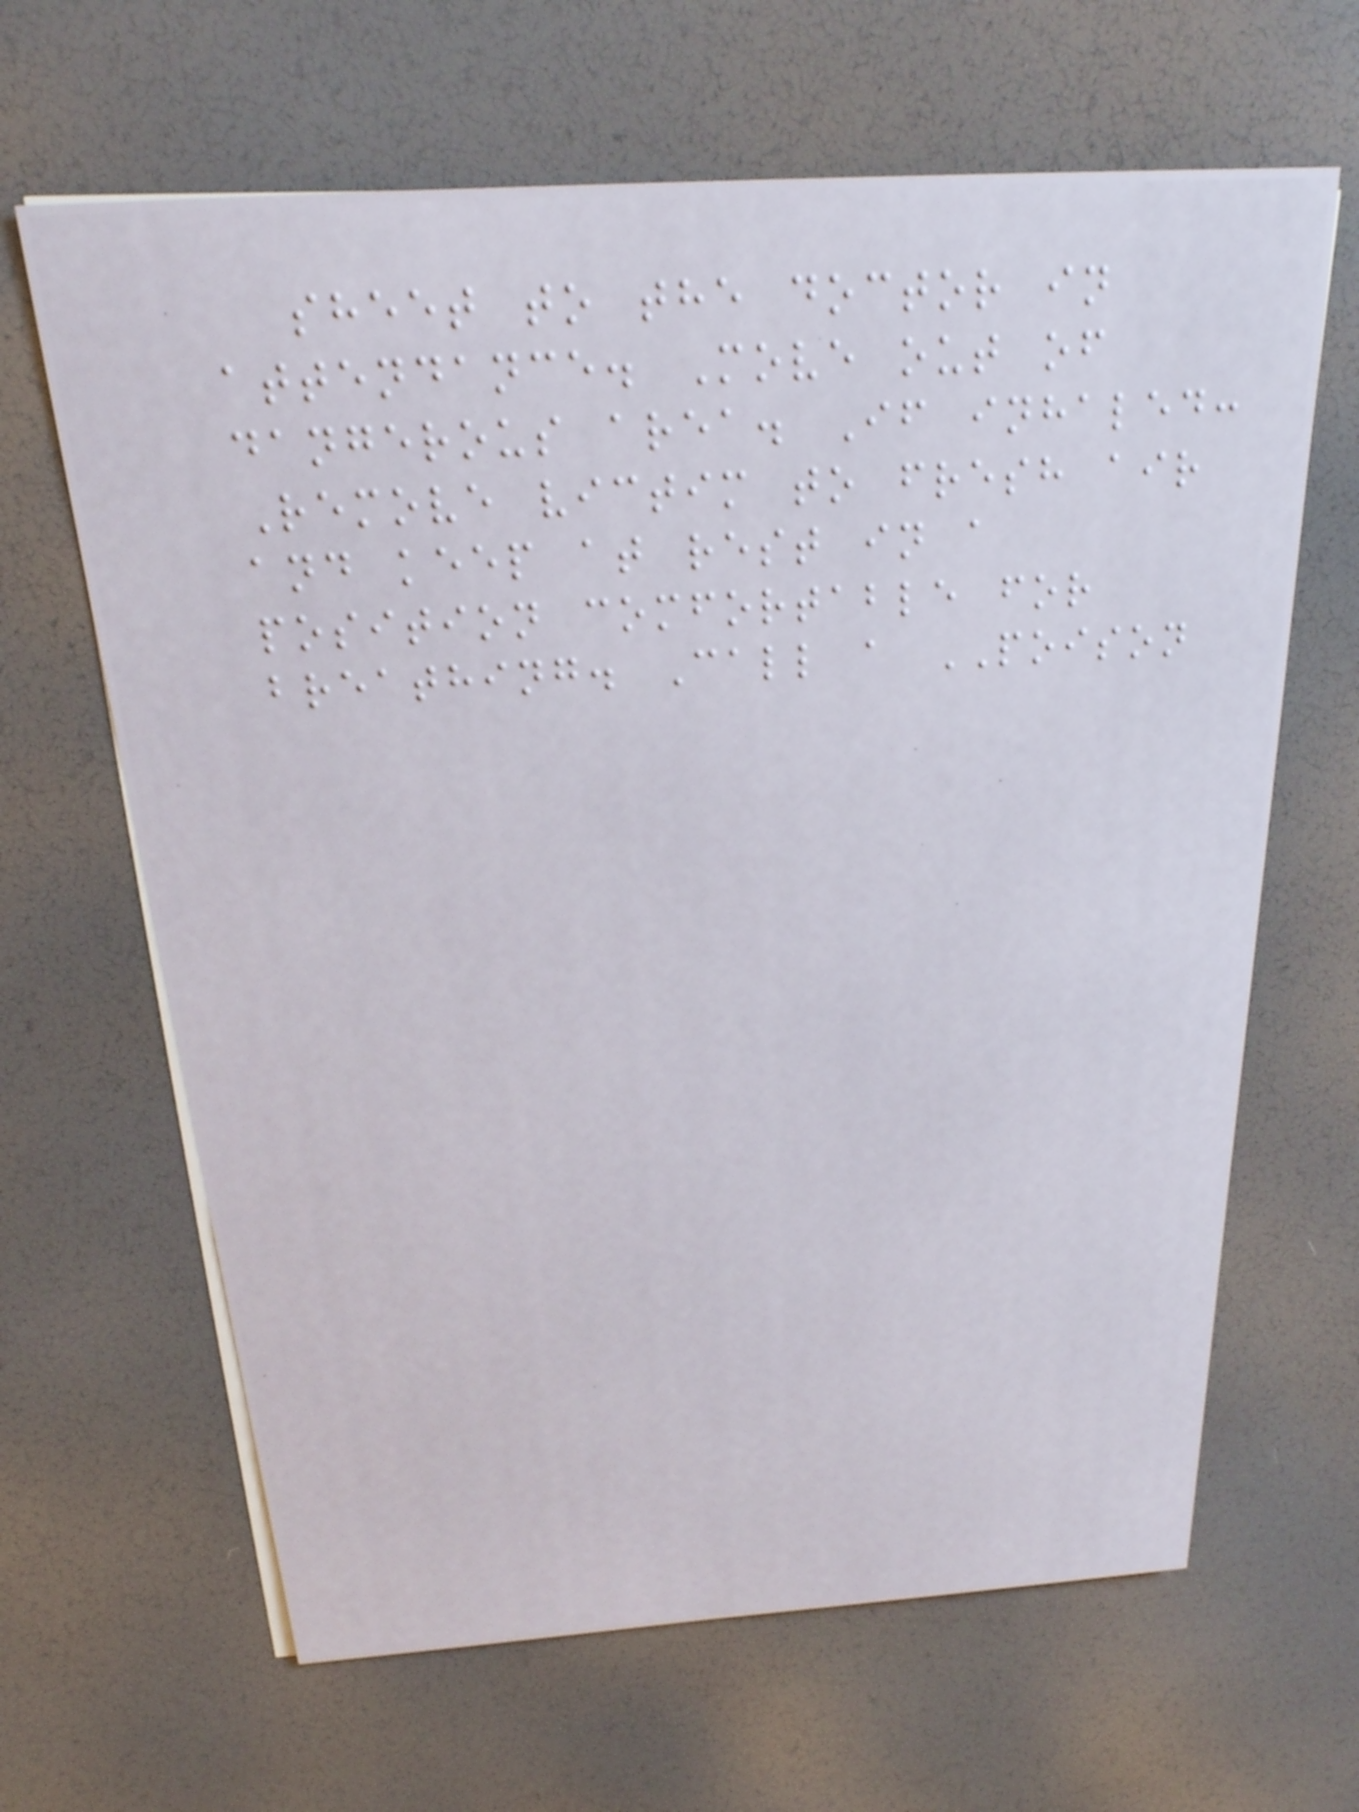sheet to the doctor in
attendance. Move out of
dangerous area. If inhaled:
Remove victim to fresh air
and keep at rest in a
position comfortable for
breathing. Call a POISON
